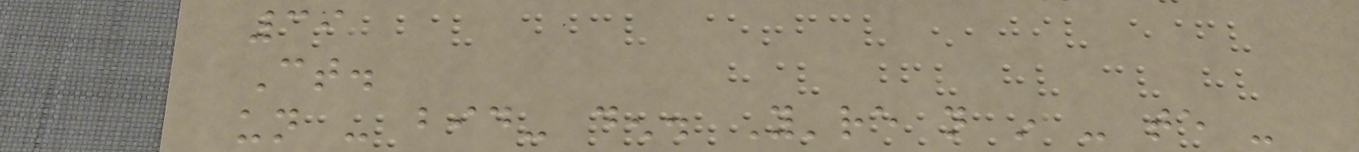39
Ct.
un - bid- den. You're not in - te -
